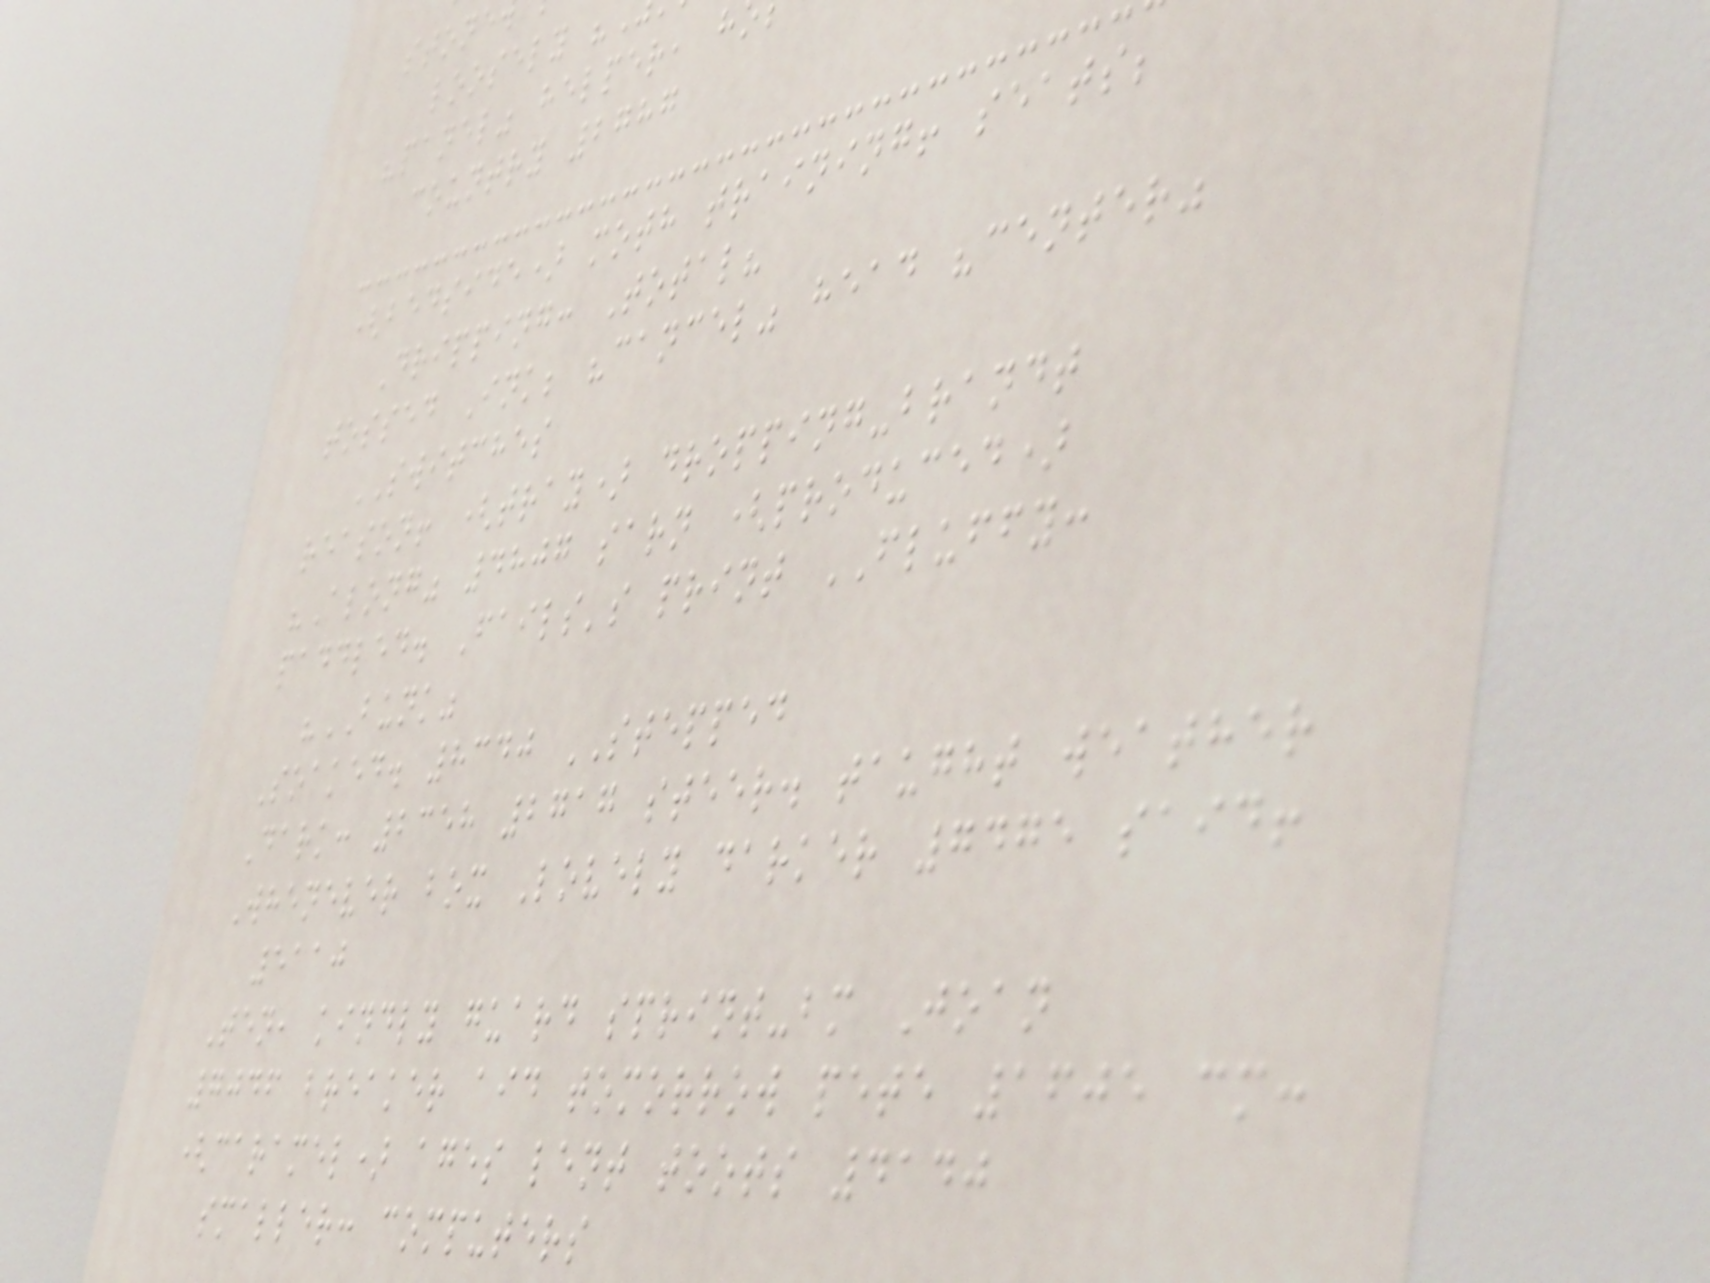loosely
"panel" helper, h
country 2787
(bedside) moth training! seats;
Dripping: Total?
tossed Ink; "cancel" head "center"
SWITCHES
reason! (tray) dropping-brandt
"Along" 4807 sarn (produced)
paddled. Fails's print FLUFFY:
"BUNK"
Soaked. 8340 STEPPED
Dark: 2358 2717 steer. taught weather
Whenever box Lovely darker 7475 said!
5110
Ten, kindly guard sprint-bm Joan
7046 breaker aid tomorrow pete 1605 cm:
(caramel) ages lent toots 4140
smaller: computers
